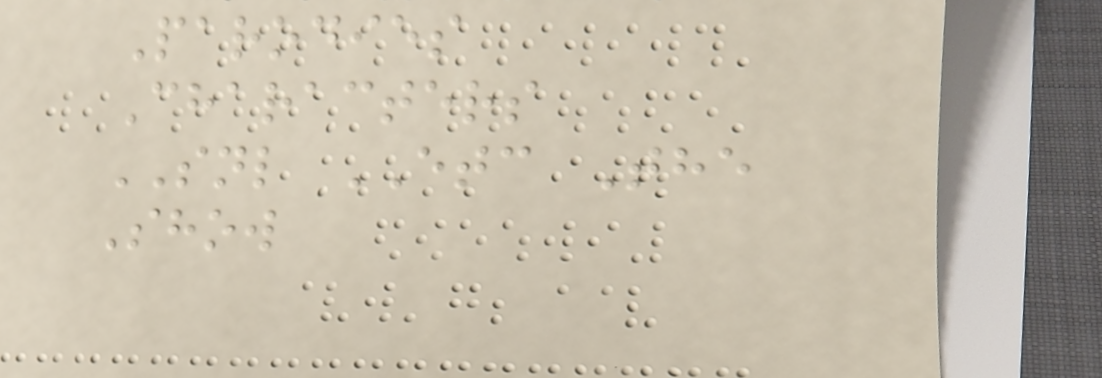Parodies
Characters
SNL ETC The
Show
